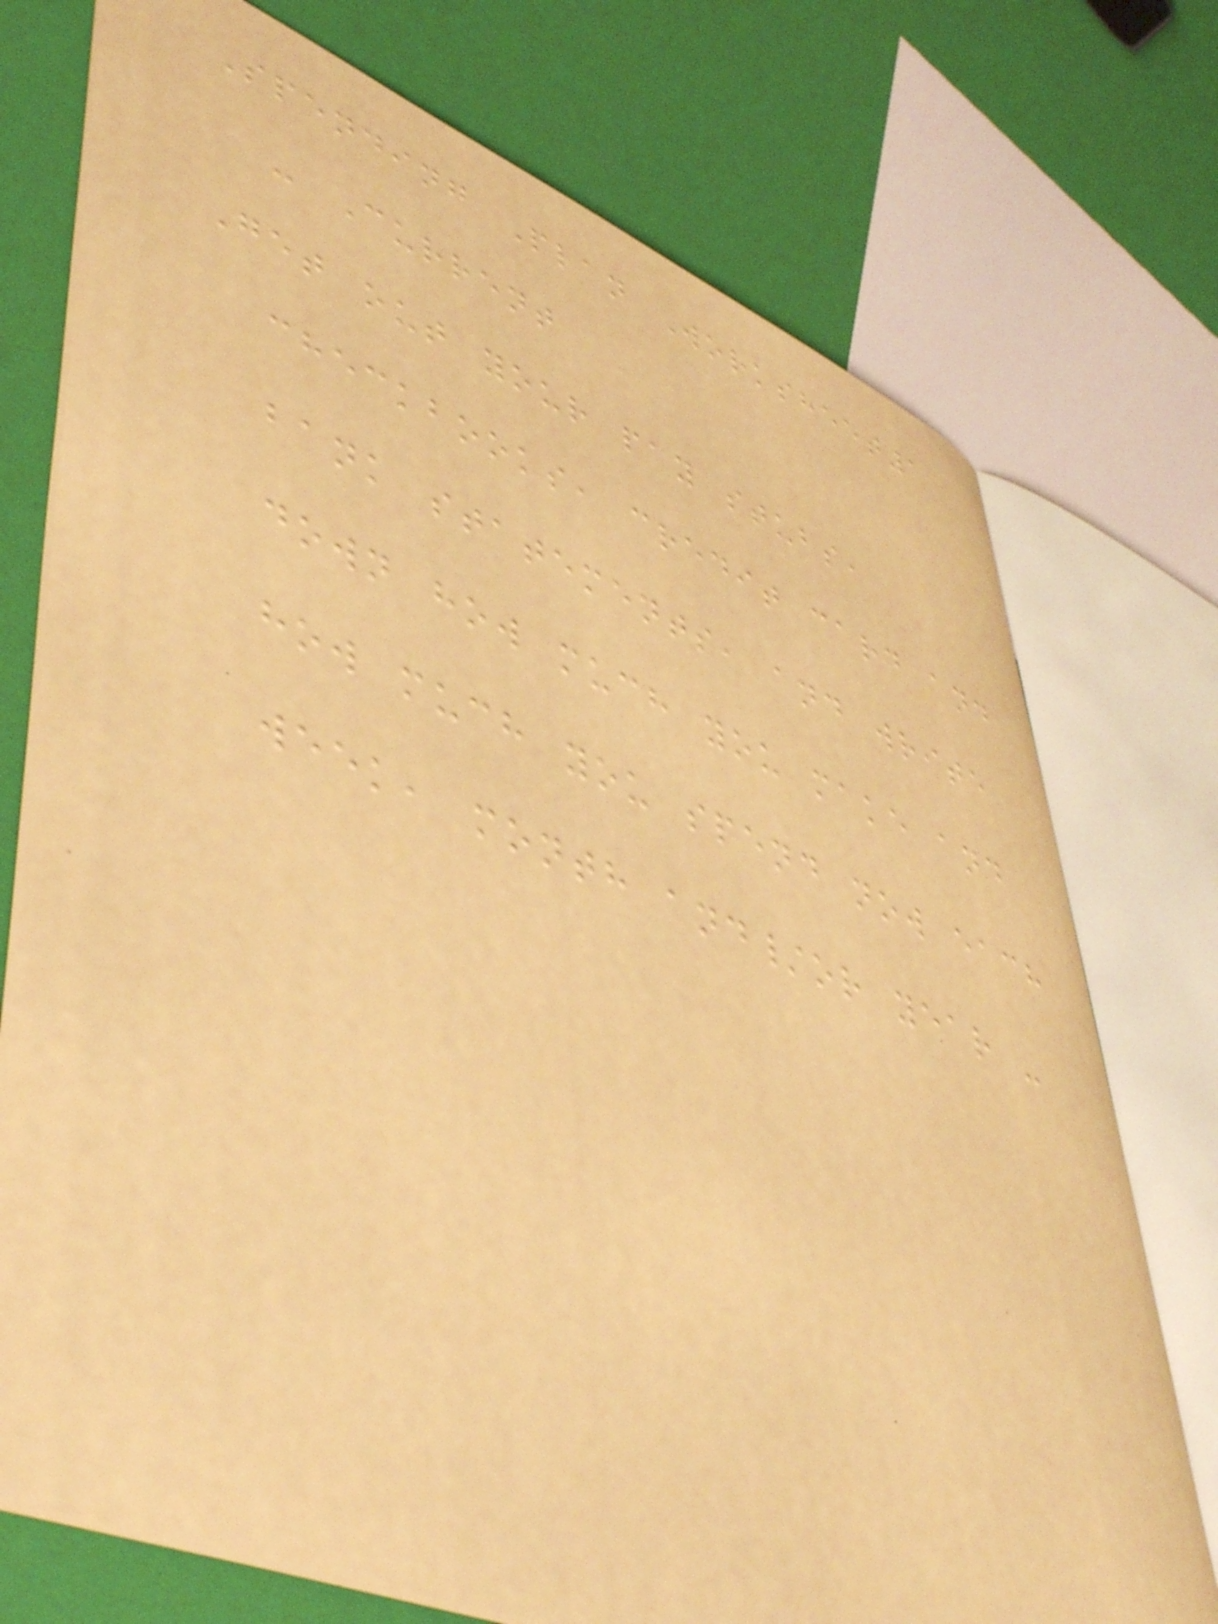Spending Plan Worksheet1
- Current
Get out your pay stubs,
checkbooks, credit card and
bank statements, and write
down how much you make and
how much you spend now each
week, month and/or year -
